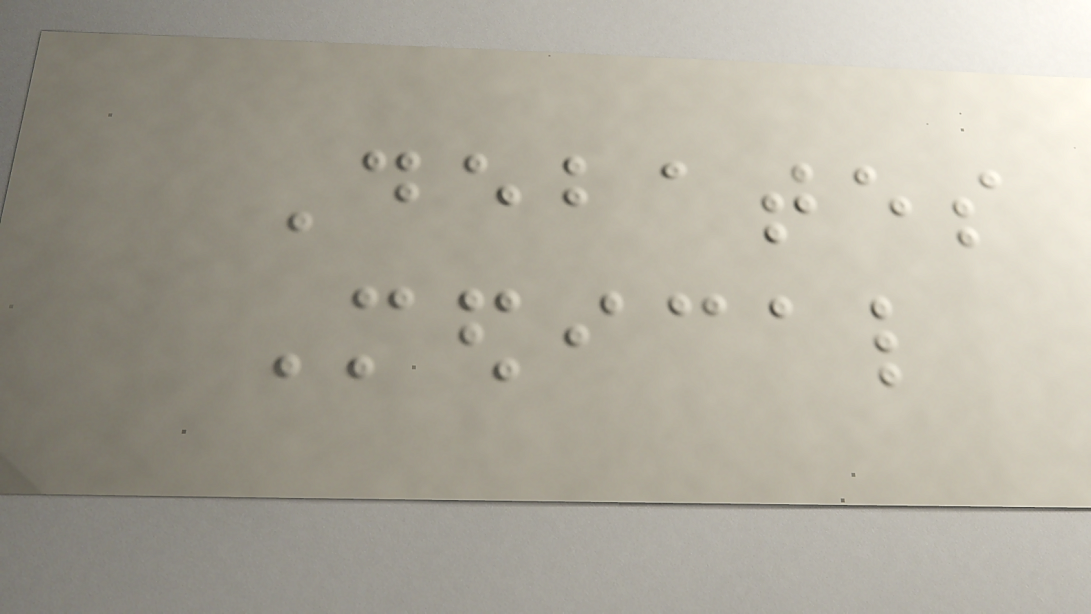Debates
Medical
